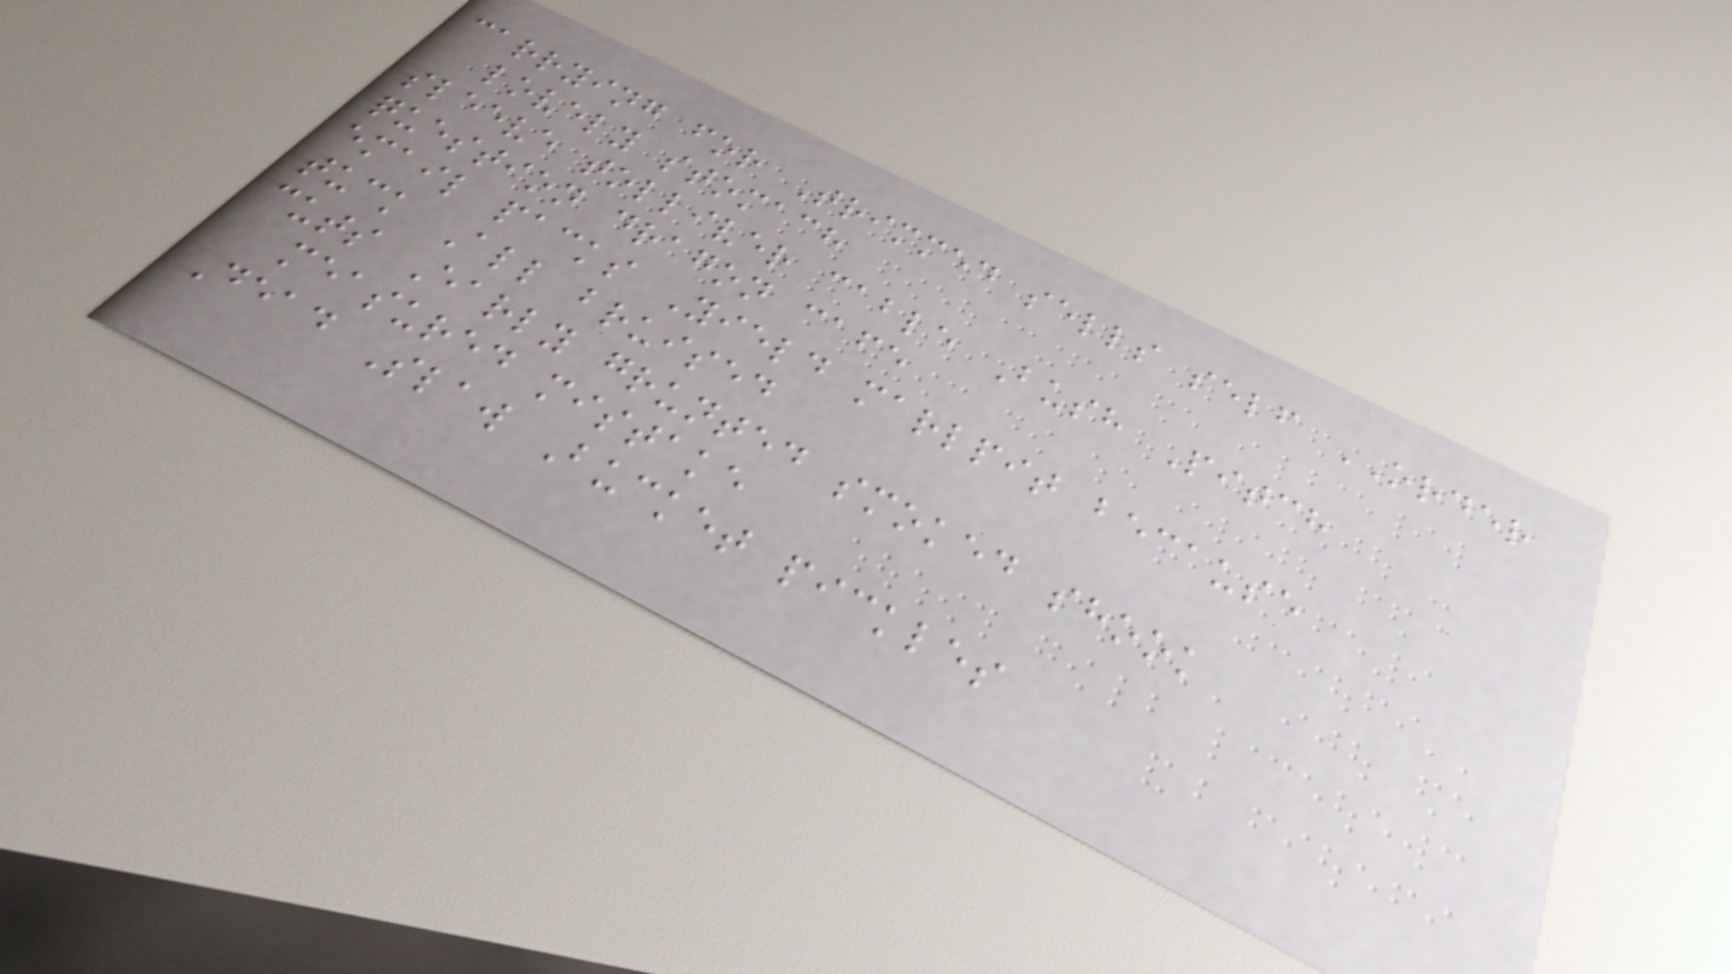carrying for Trimmed sells self ORDER
lovely stomach
sleeve tolliver cable Bush Pitch
question dragon cafe
email packs Yield marlpit because
tuck All bruised
cuts Early grunted smoked shook
measured mistake
Dead Slaw Bucket pickles
